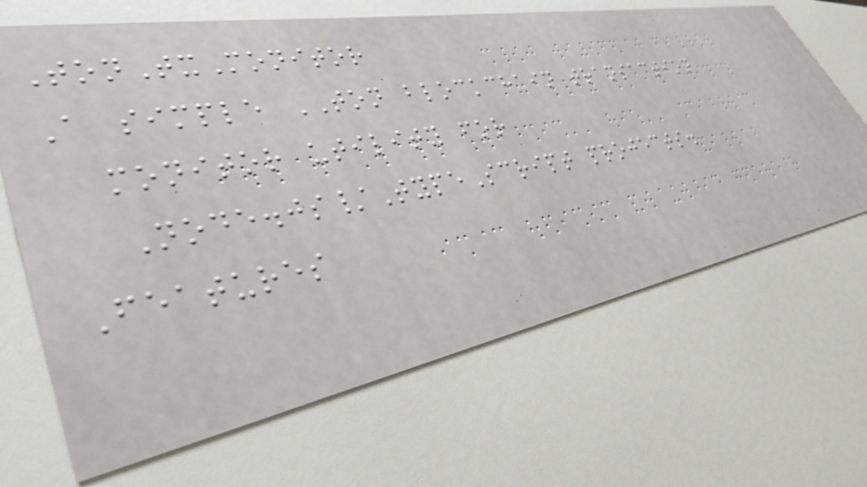TonTxMonitor
A simple TON blockchain transaction
monitor utility for
Node.js/TypeScript projects.
Features
